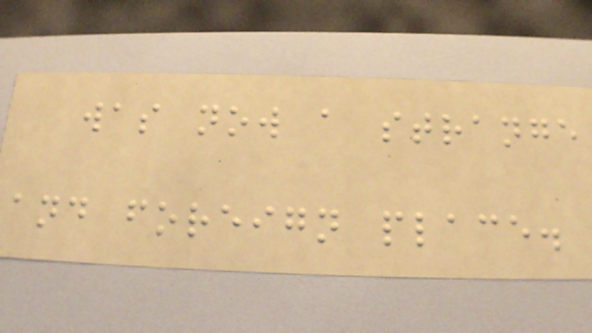was now a strange
and foreign place.
